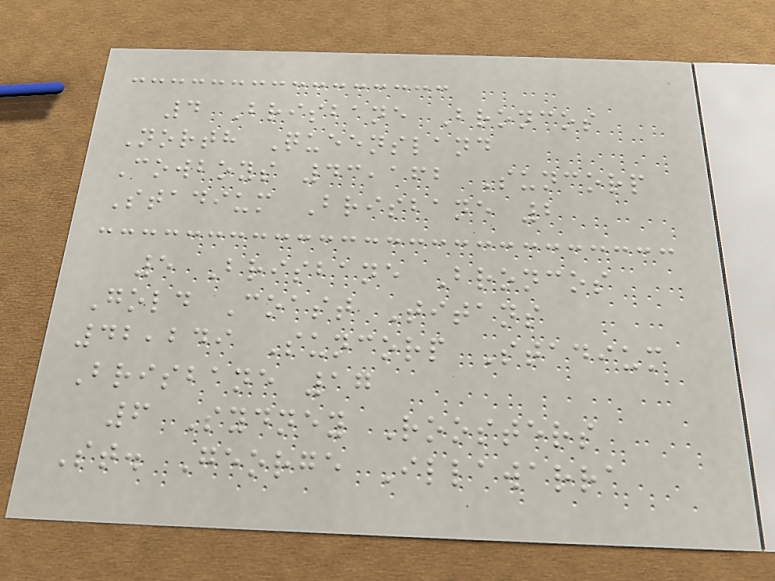4 Brisbane Broncos
North Queensland
Cowboys 43,162 Suncorp
Stadium Brisbane 2
5 Brisbane Broncos
Gold Coast Titans
42,249 Suncorp Stadium
Brisbane 17
6 Sydney Roosters
St. George Illawarra
